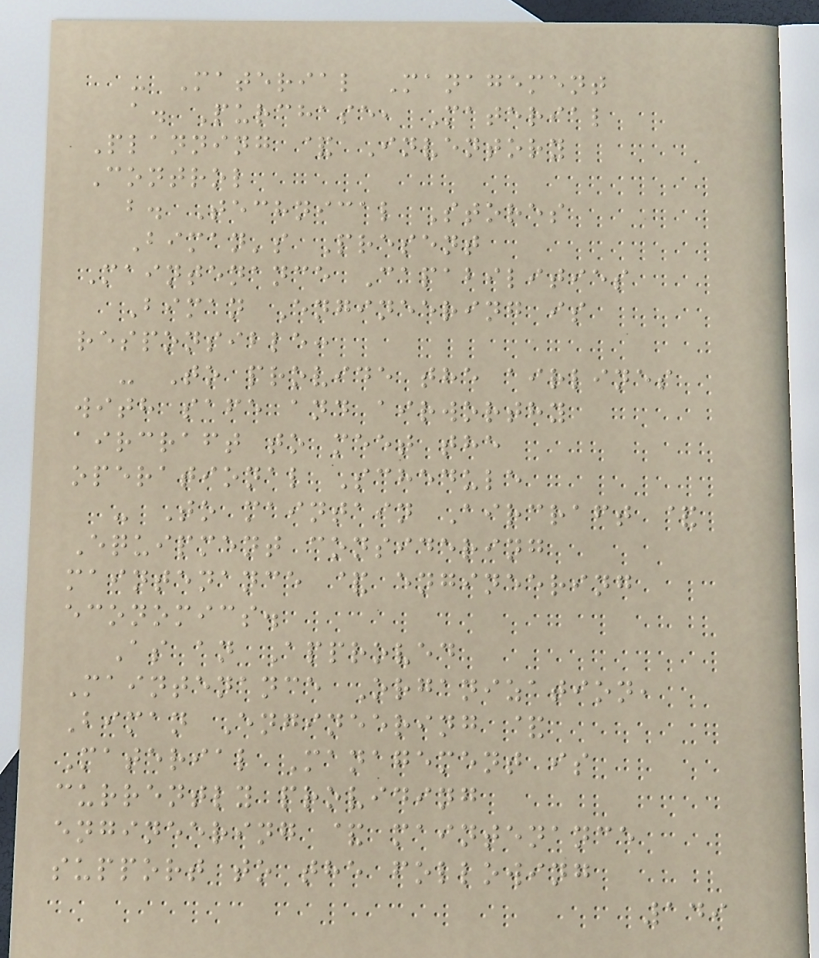- Material Management
a. Purchase, Material
Planning & Inventory
Control
b. Technical Stores
Biman's Present
Maintenance Capabilities
Biman Engineering is
responsible:
- To provide the airlines
with safe and airworthy
aircraft to meet the
operational Schedule
- To maintain Aircraft &
Equipment considering
maintenance & engineering
economics.
As an Approved
Maintenance Organization,
Biman Engineering &
Material Management is
currently providing
engineering & maintenance
support to the following
149
